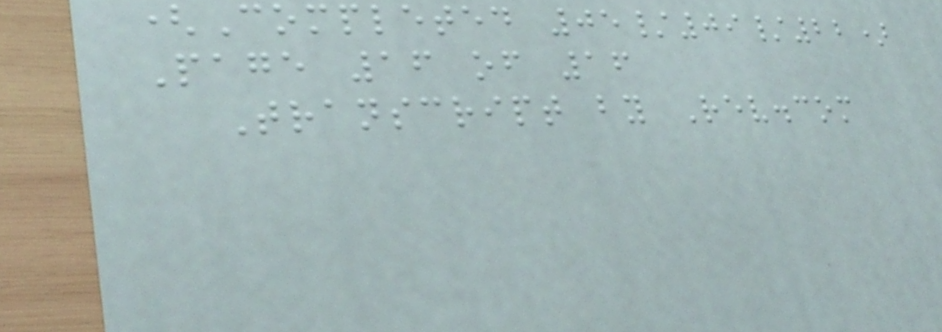(Completed 05/09/22)
Page 16 of 16
Transcript by Rev.com
